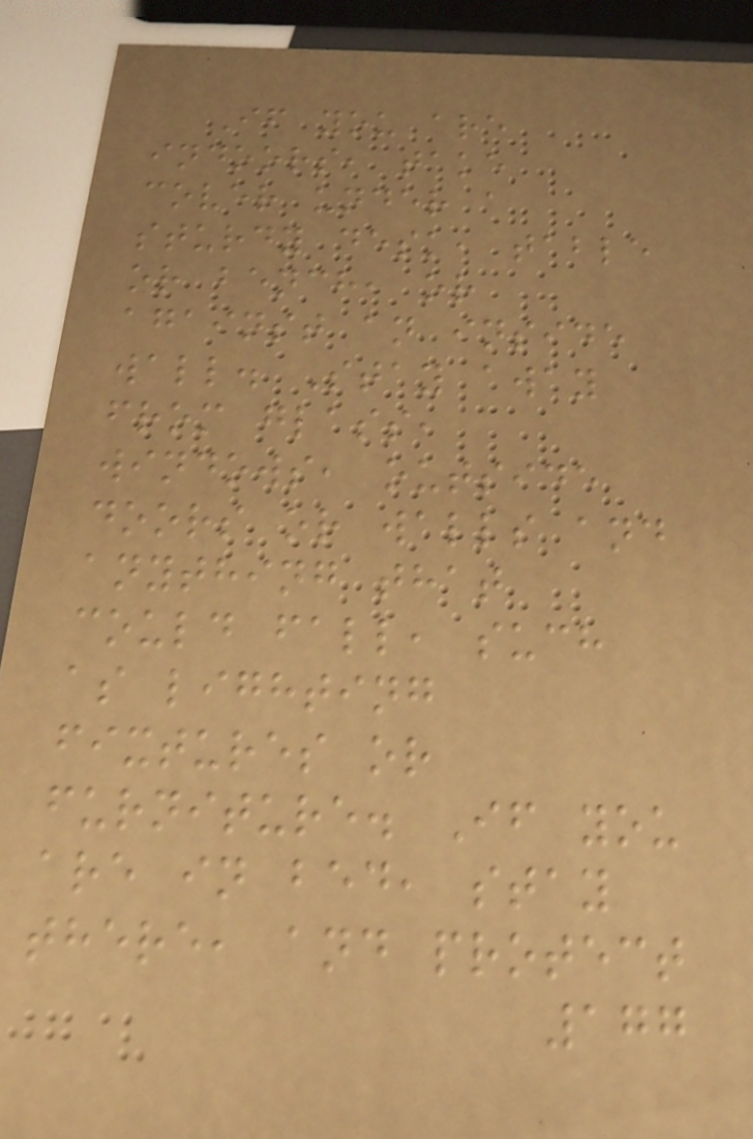If you are
indoors, take
cover under a
sturdy desk, table
or bench, or
against an inside
wall. Stay away
from glass,
windows, outside
doors or walls and
anything that
could fall, such
as lighting
fixtures or
furniture. If you
are in bed, stay
there, and protect
177
